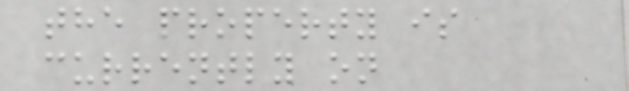the property is
currently on
